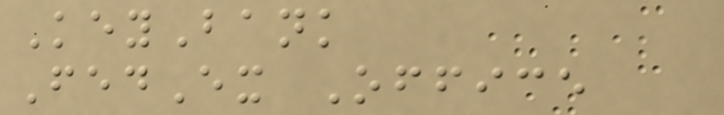KeyBank
FedEx Office
